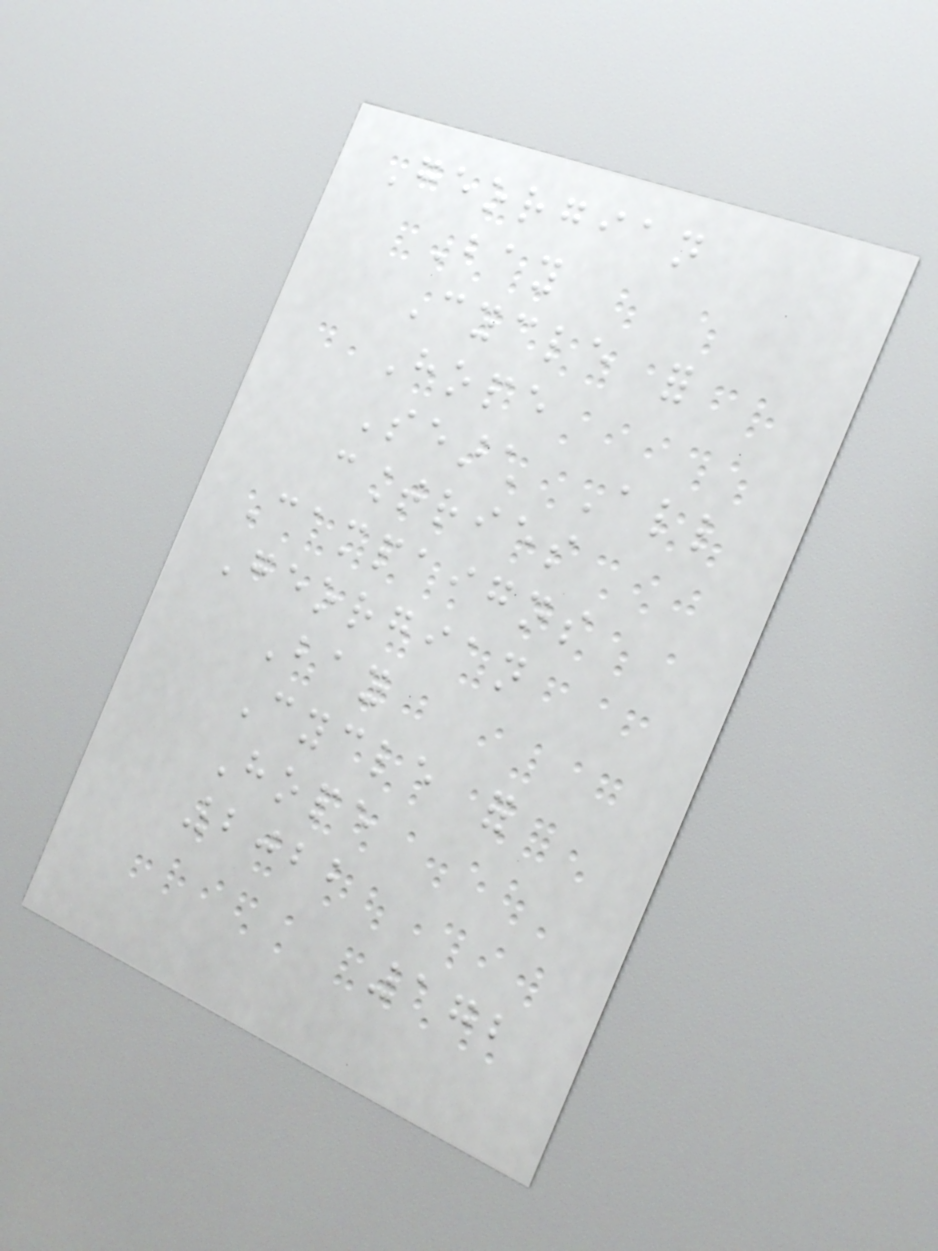Georgian
Bay
Cycle for
Hope
Search All
countries
Campaigns
Georgian
Bay
Cycle for
Hope
2022
172
